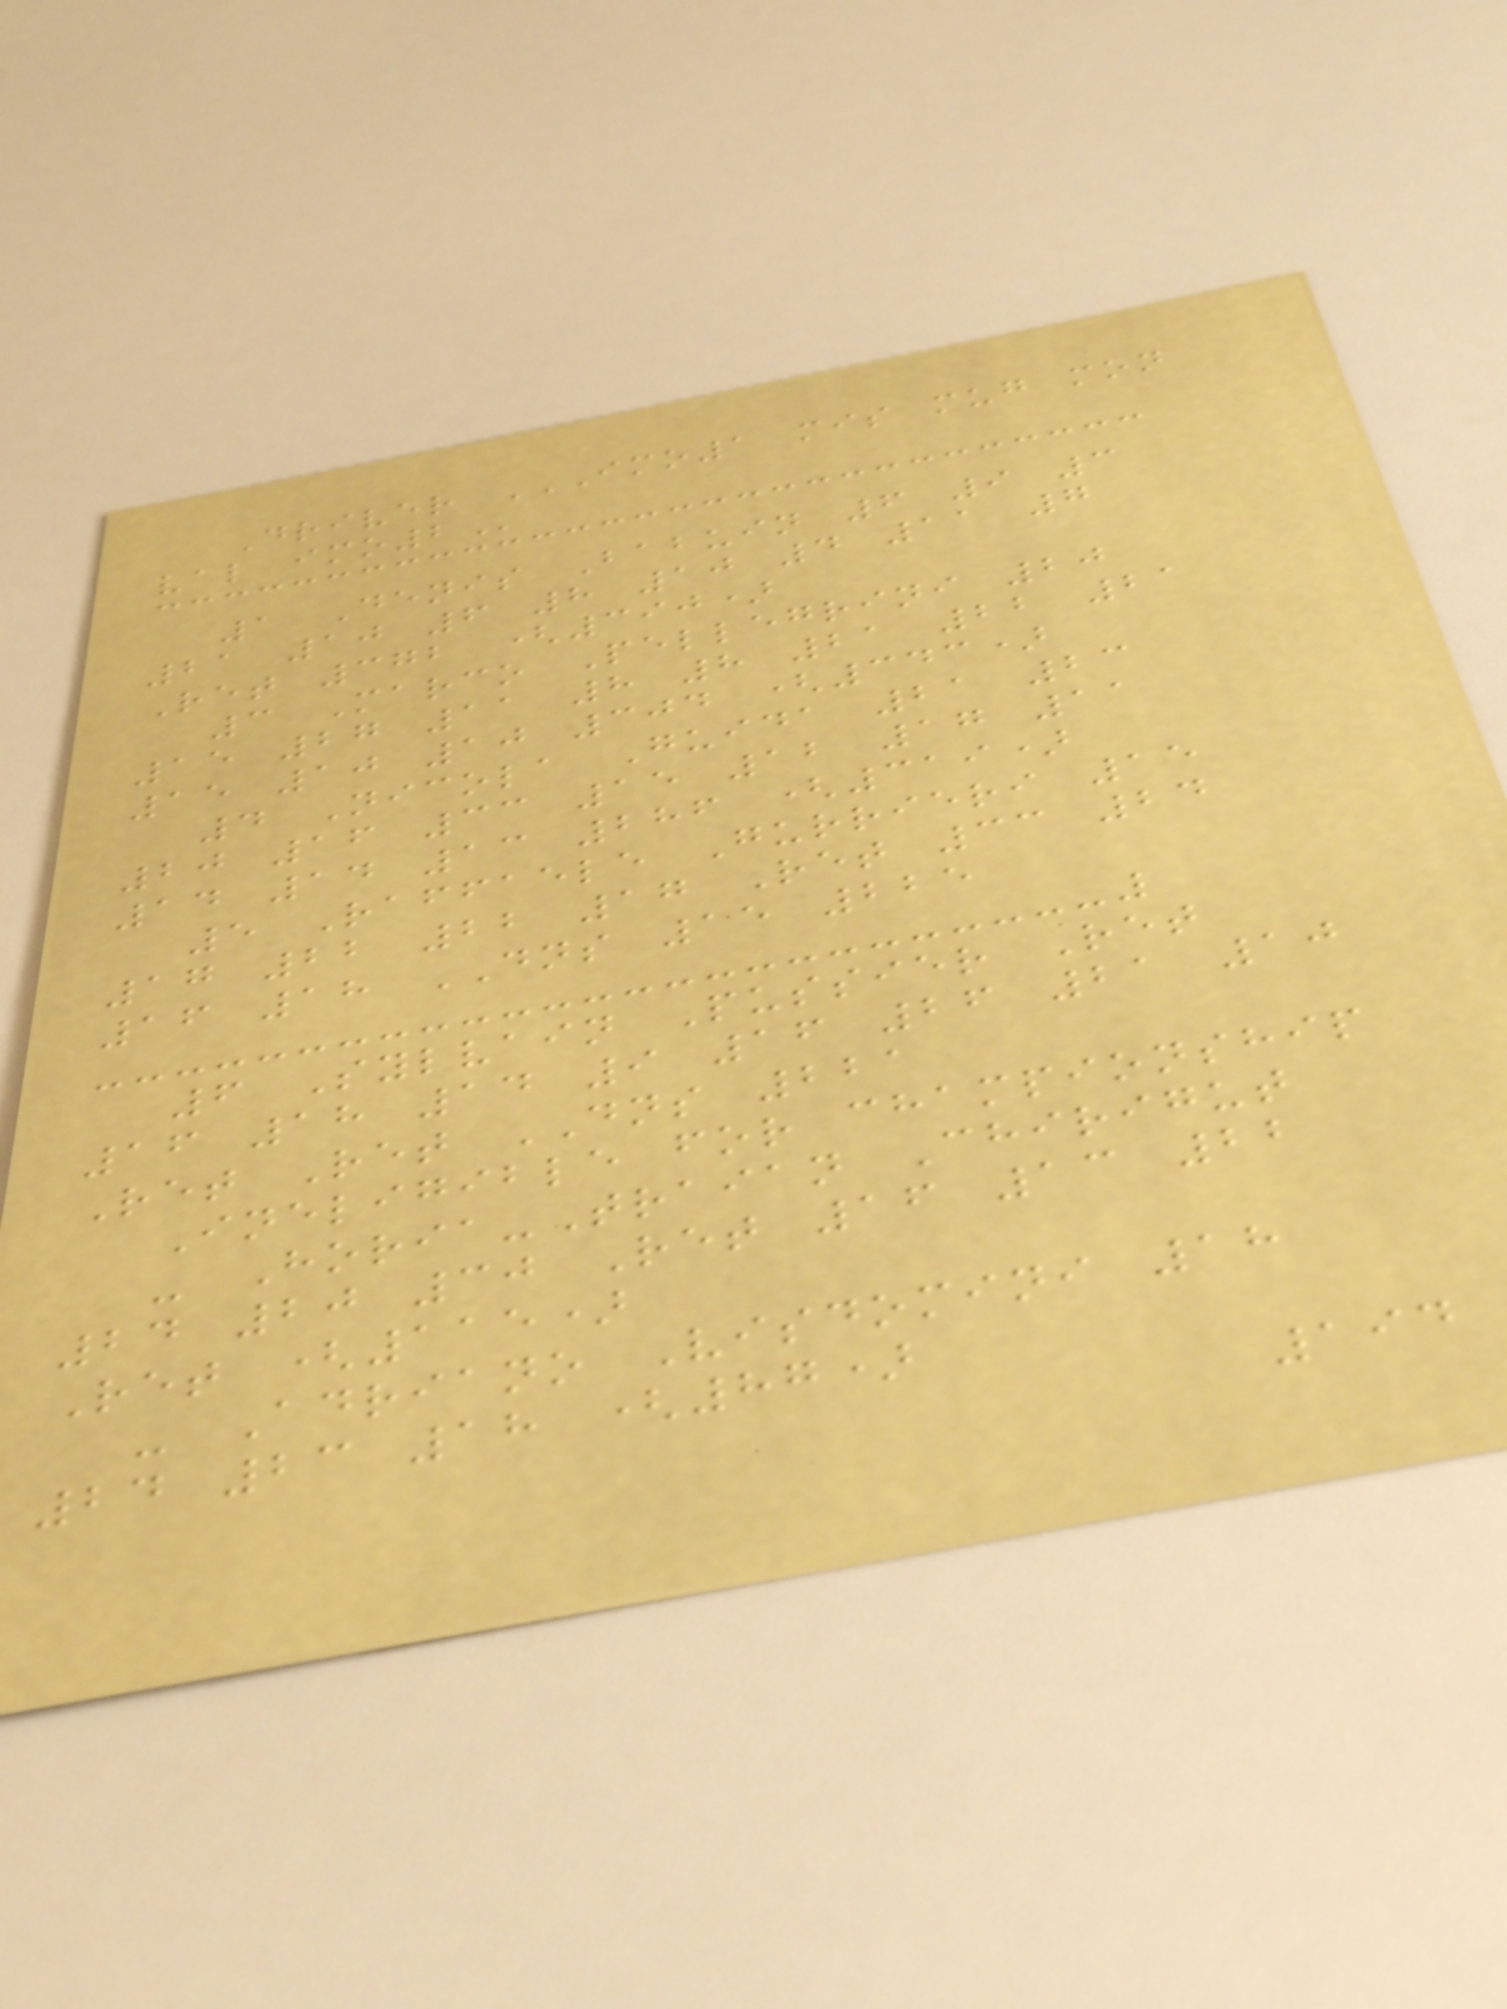Driver IMO1 MIS MUG MON
VAL IMO2
1 Denis Babuin 6 9 3
21 10 6 8 10 4 11 7
Ret 372 (390)
3 Marco Pellegrini 20
15 27 11 8 8 21 22 21
15 10 10 304 (343)
4 Nicola Guida 21 23
20 16 33 15 12 17 11
14 14 13 286 (319)
5 Raffaele Gurrieri 15
17 22 22 17 Ret 33 24
16 18 DNS 15 225
6 Sylvain Pussier Ret
16 18 14 9 16 26 21 10
Ret Ret DNS 221
Ineligible for championship
- Horia-Traian Chirigut
24 20 30 Ret 16 13 22
Ret (115)
- Adriano Visdomini 18
24 23 18 (87)
194
